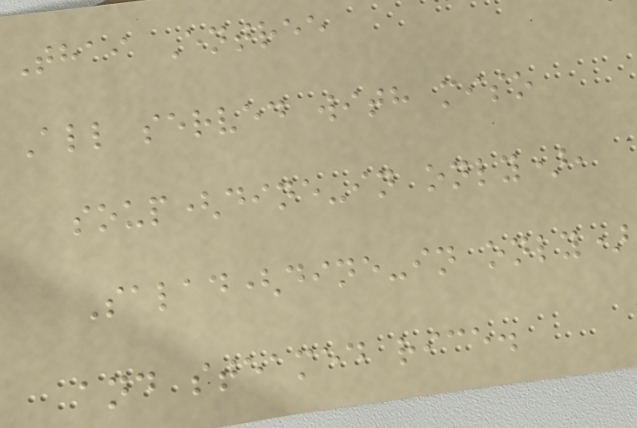Thai Entree
All served with miso
soup(dine-in only),
Salad(dine-in only)
and steamed rice.
